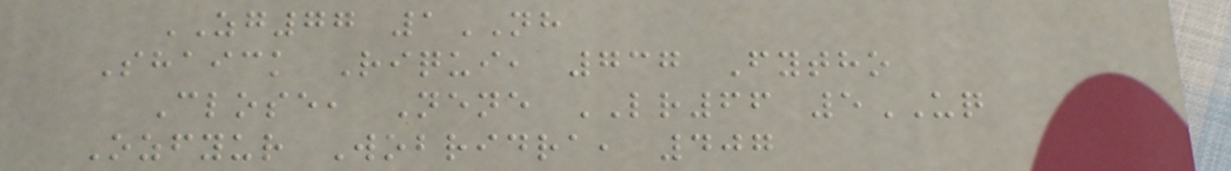ZG77 1NH
Shaick Riqui, 737 Fytho
Close, Nene LR66 5UQ
Ozfyur Wobridra, 407
